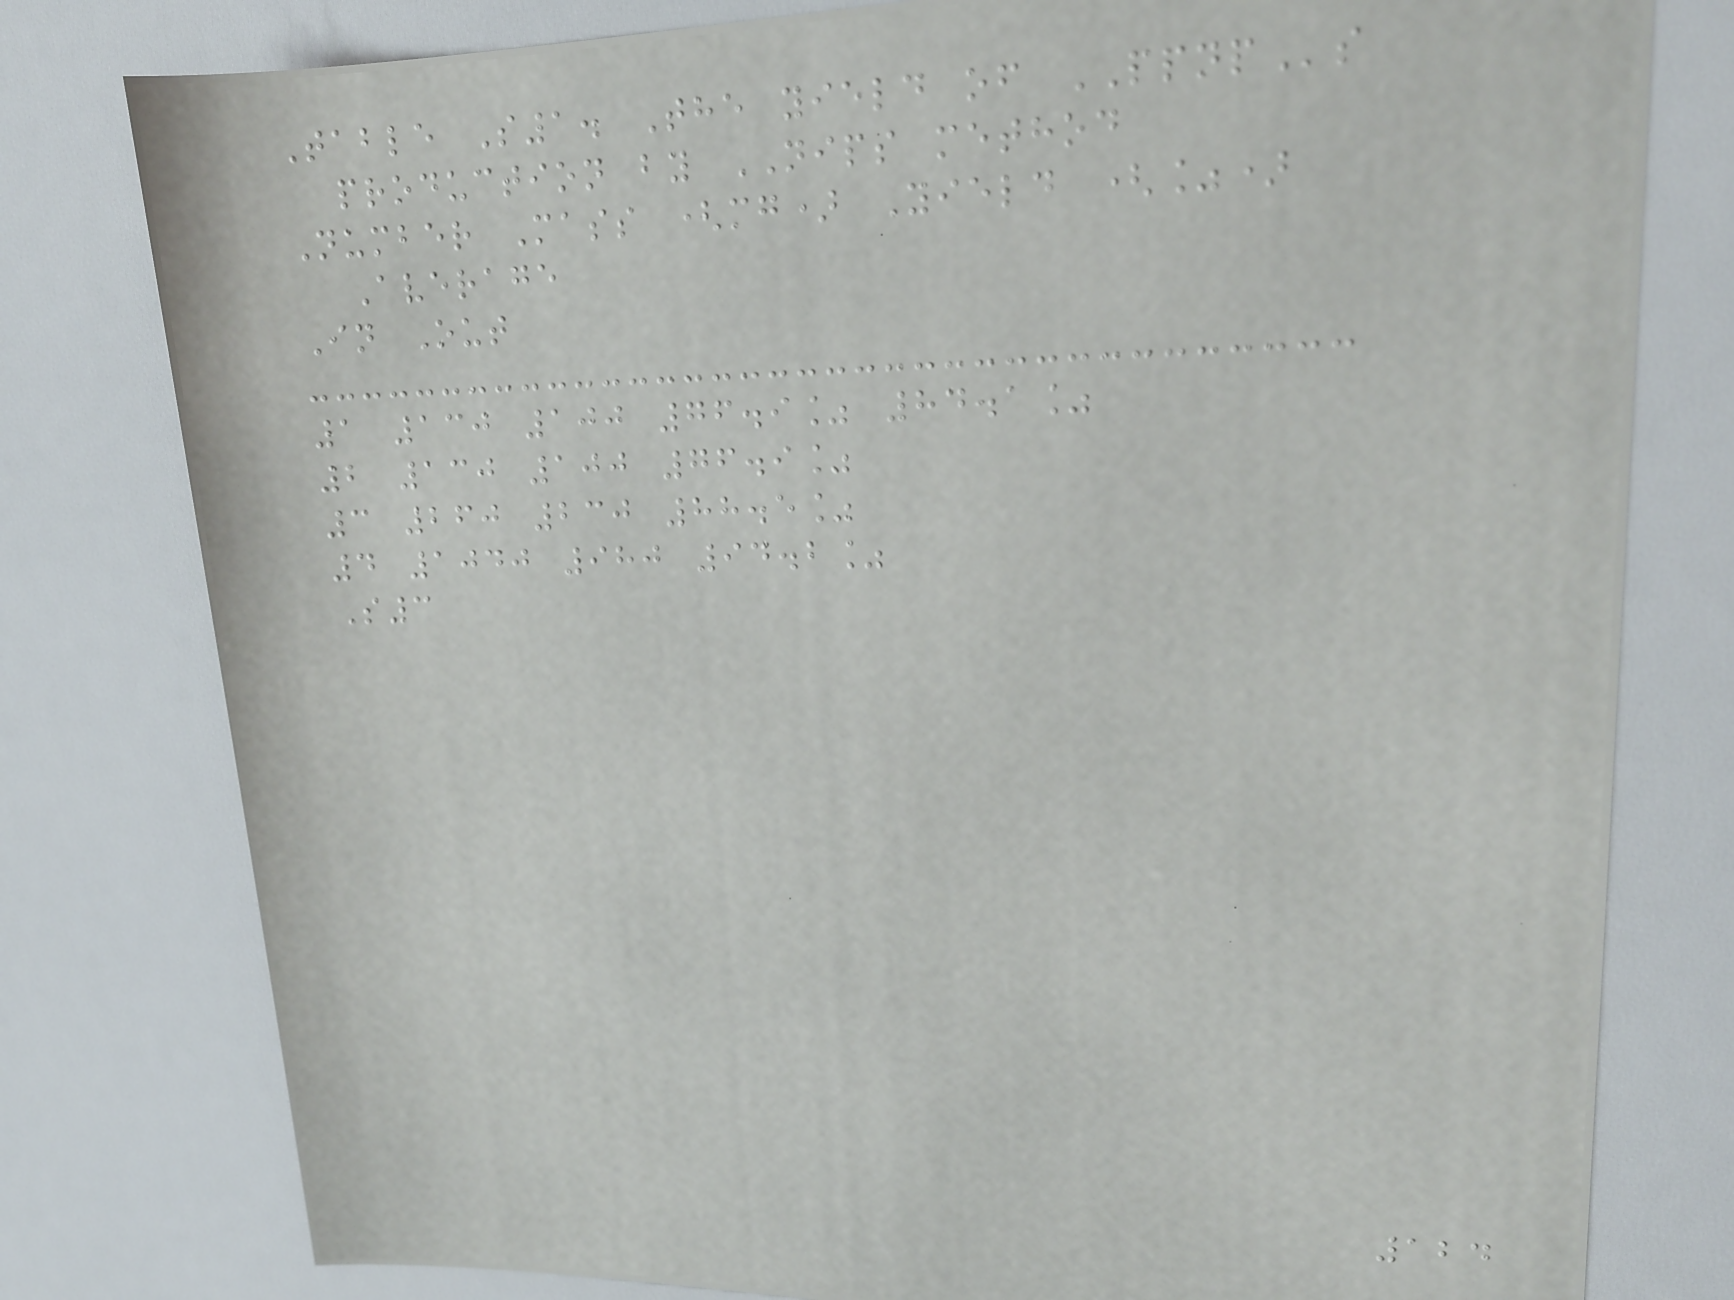Table S1. The yield of PPNPs
production by NIPS method
Number Mass (mg) Yield (%)
Average
In Out
1 130 100 76.9% 84.1%
2 130 100 76.9%
3 260 230 88.5%
4 1040 980 94.2%
S3
124
